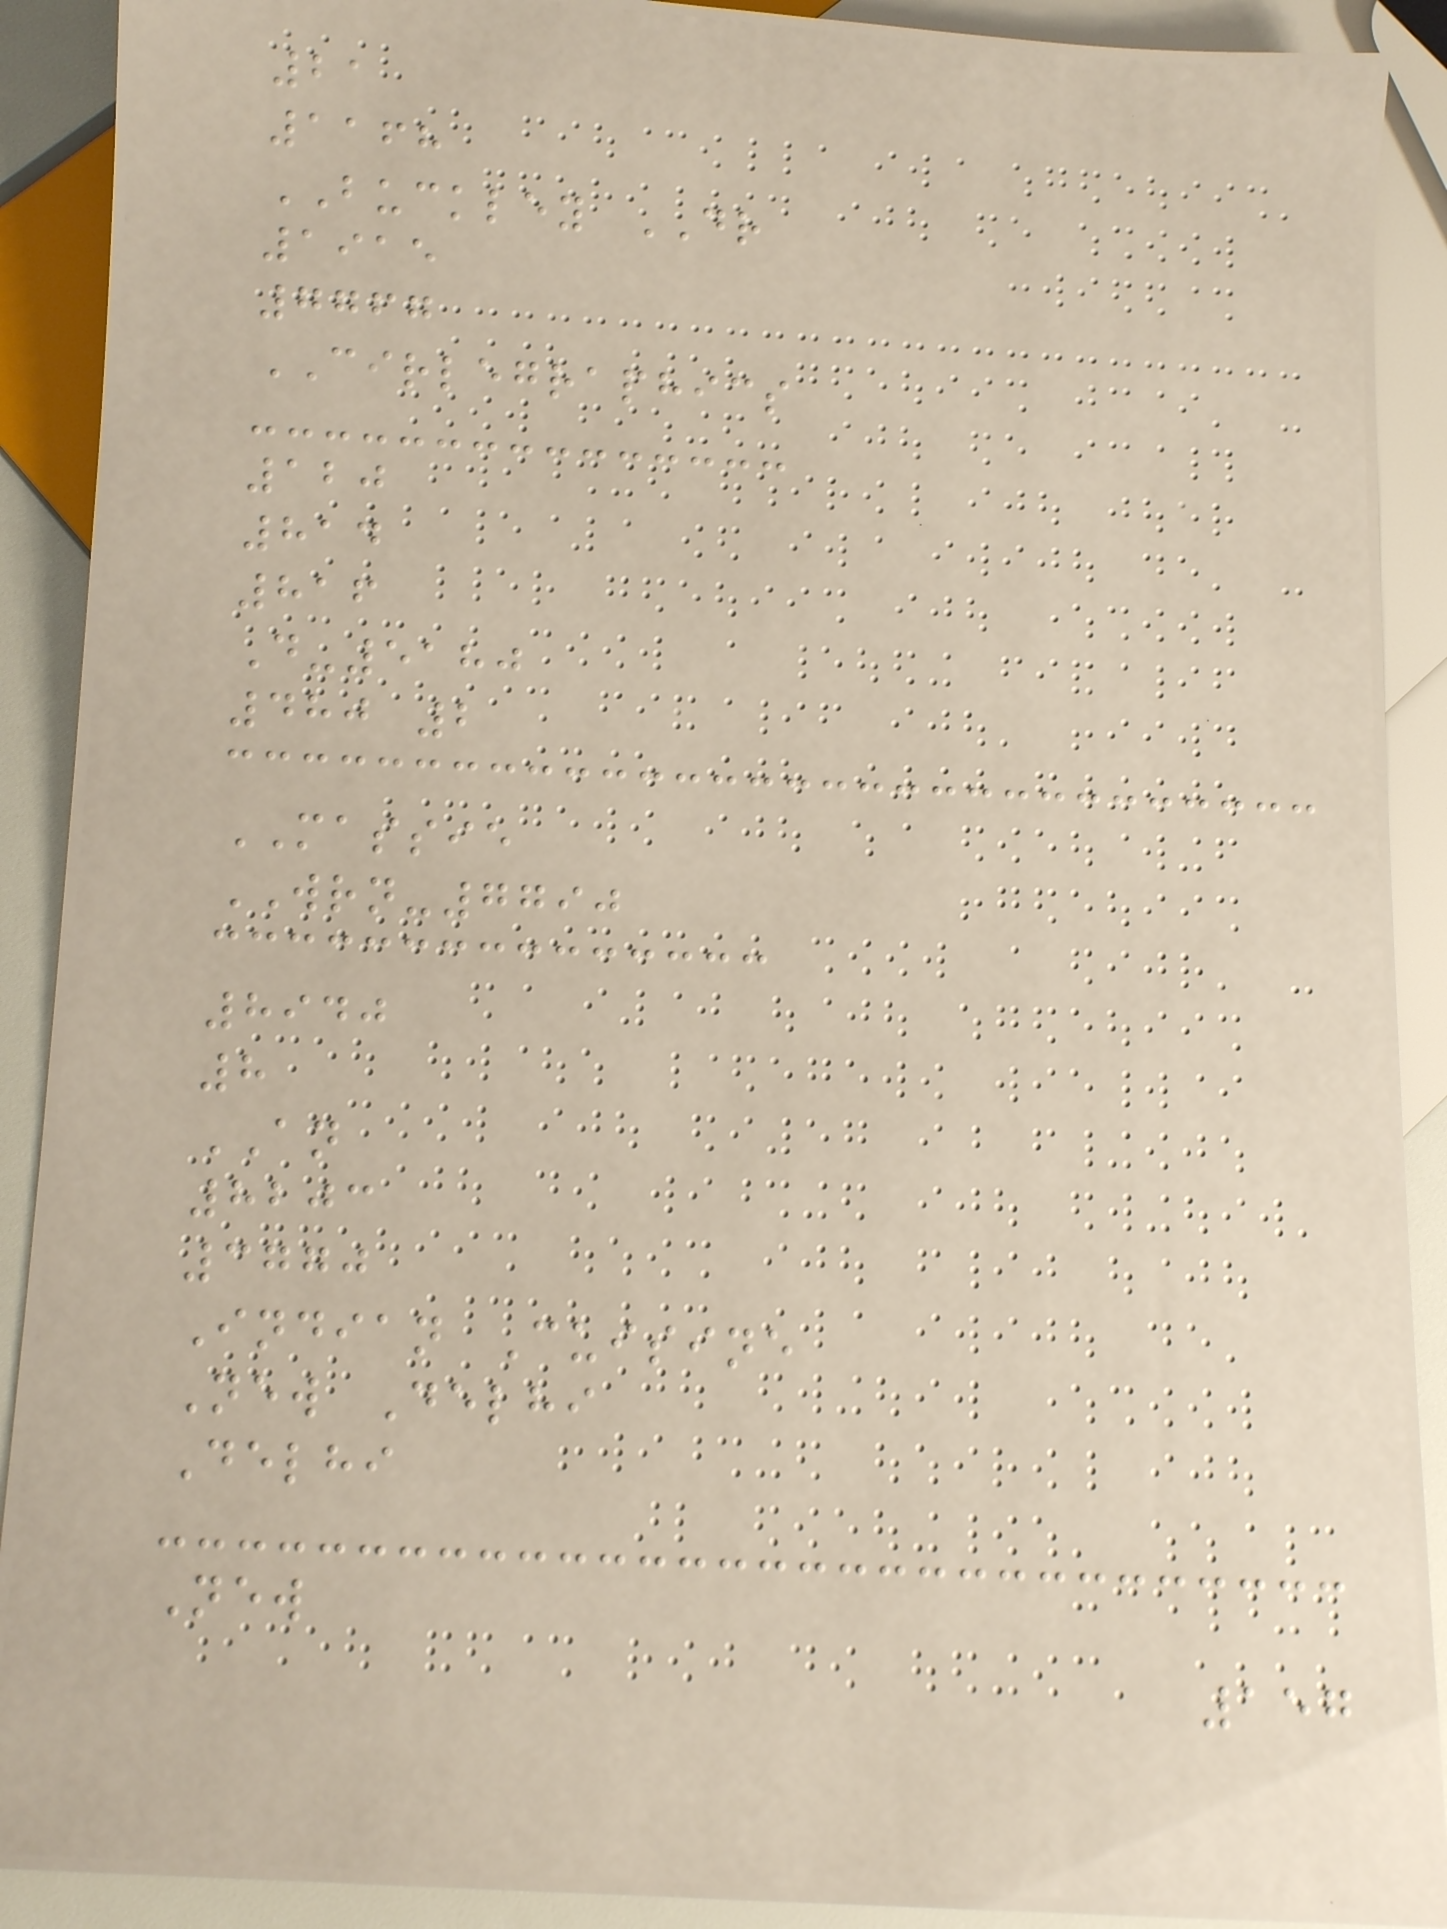21
1168
BUCKLEY DR
1915
7767
CIRLEGRAPHICS
120
814
816
D-5180
480 2
MASSIE
WRN-7790
8940
8
AN
8203
3770
Indian Cuisine
New Delhi
Delhi
New
157
